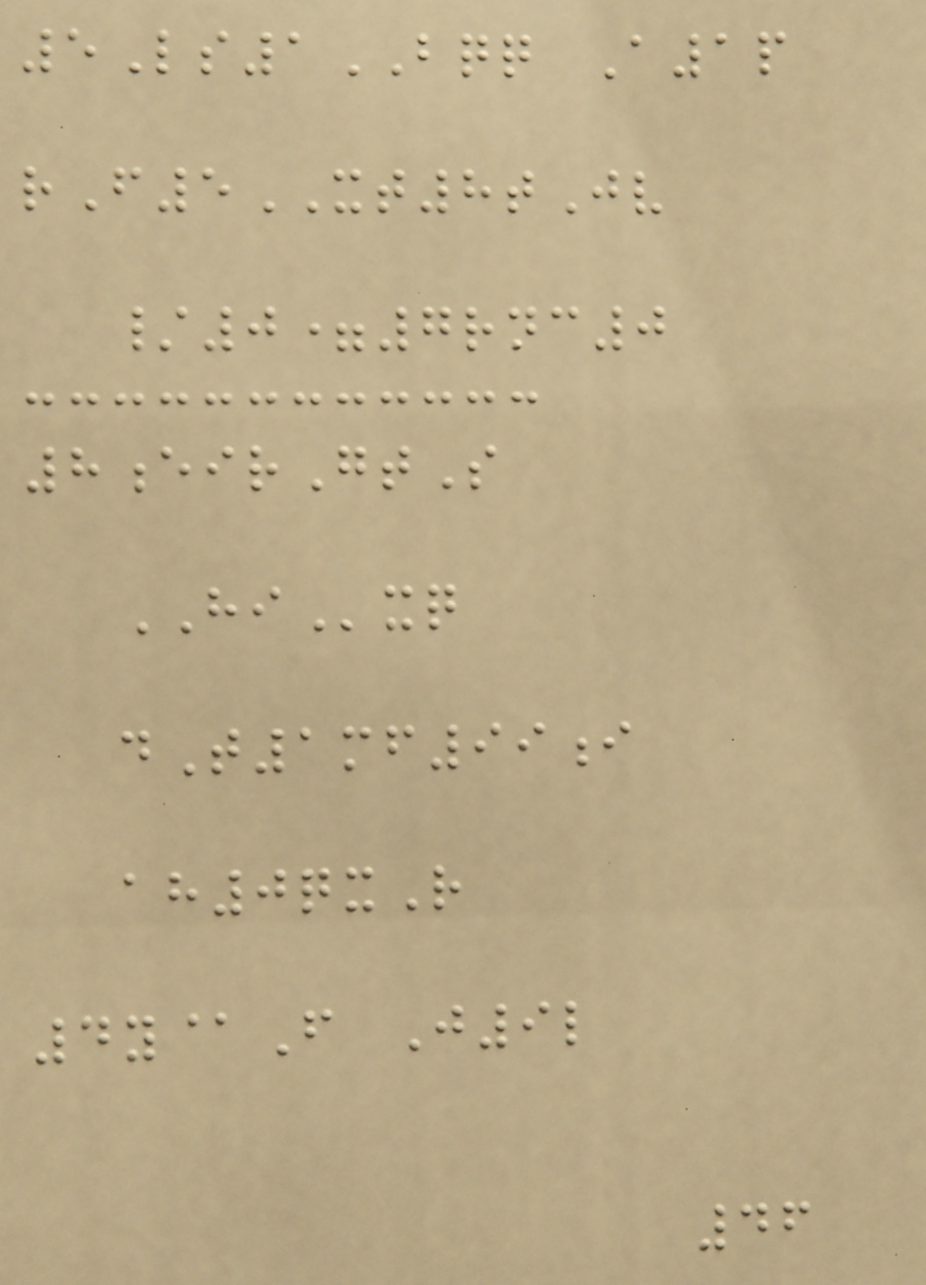5Ls1BQQ A1p
rF5XT8tJv
/0=7rnc0
8eirGtS
HIxq
dT1mf99i
ah0qxR
4y@F J9l
46
